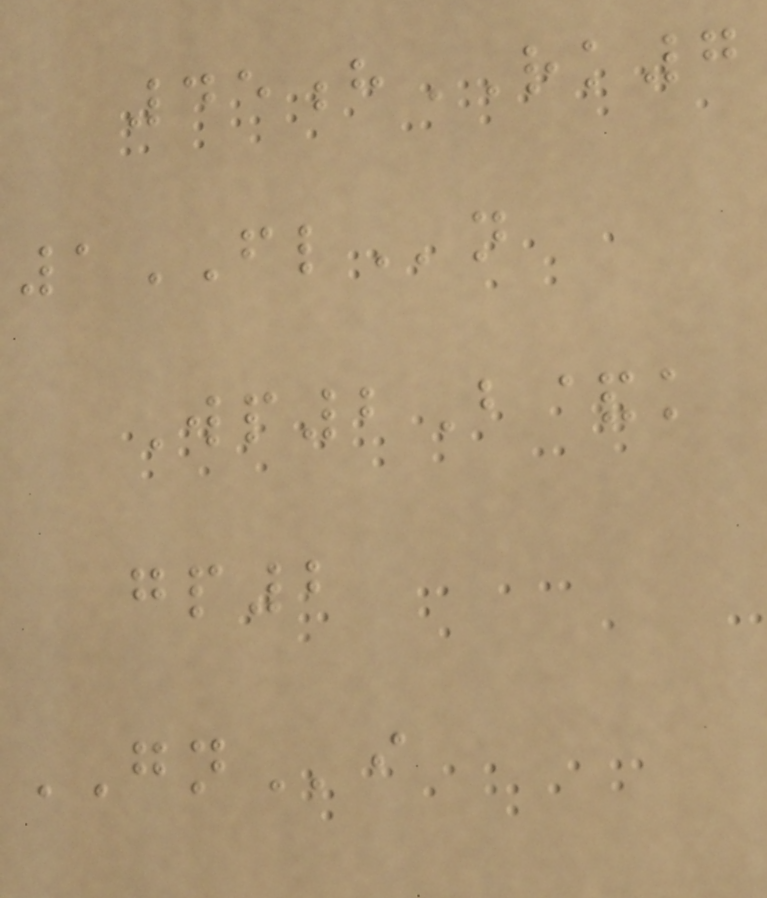45hRK7
1FLn
Wp2B&k
gp2
GNi
